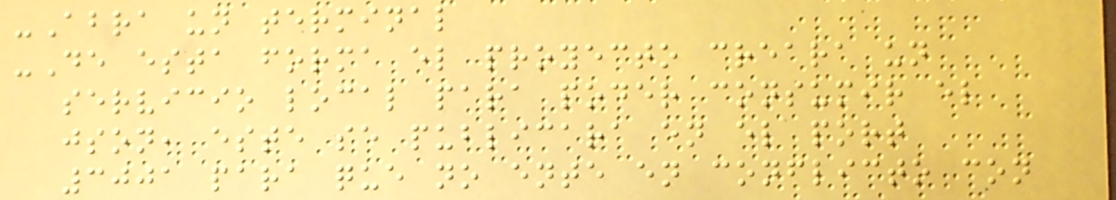-Abra un terminal
-De esta forma el proyecto creara un
servicio local para poder consumir el
json, este se publicara en el port
3001 para que no ente en conflicto con
